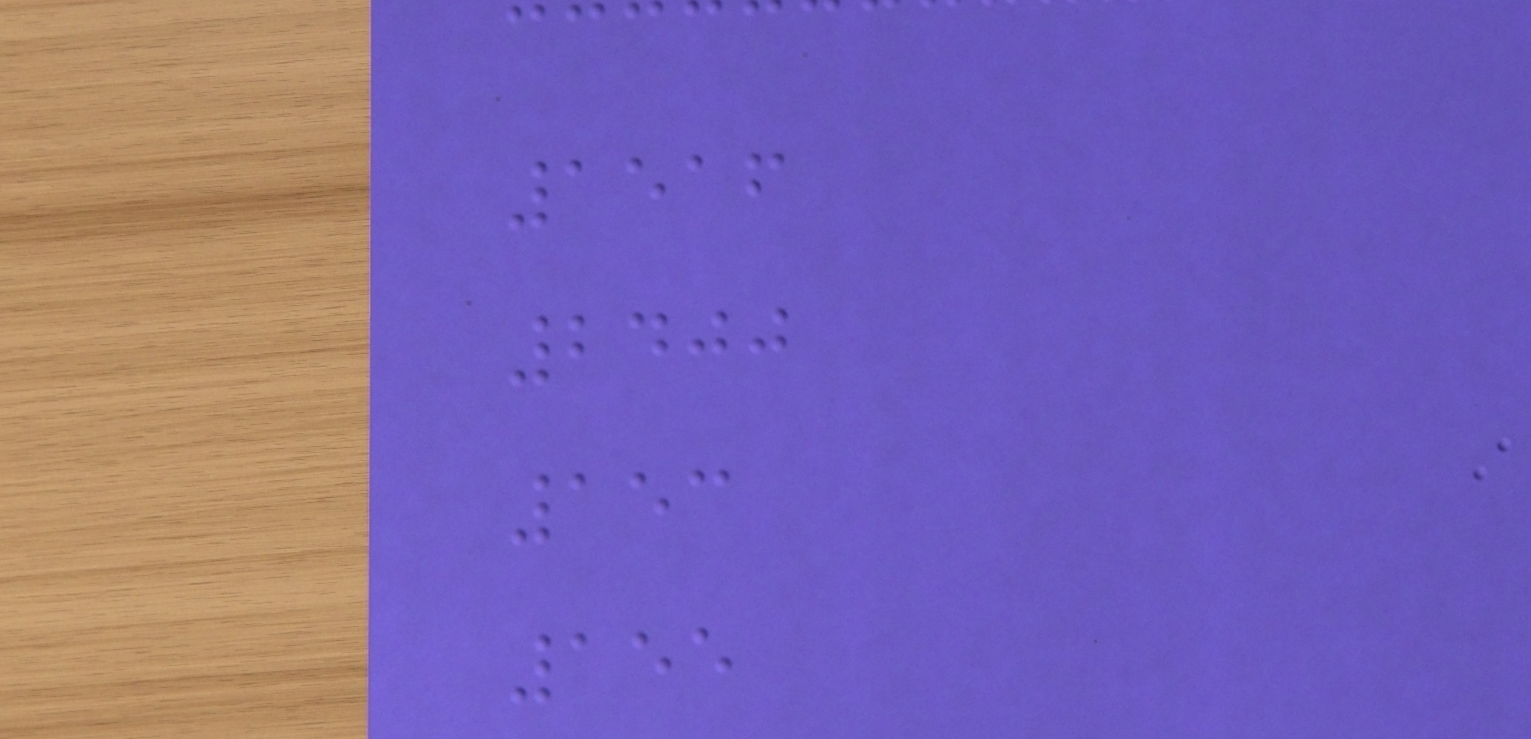1516
2400
153
155
